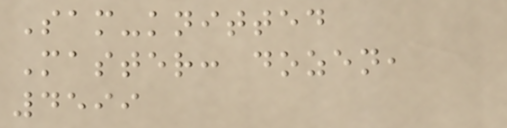Sam-knitted
Master: dozen,
4599
